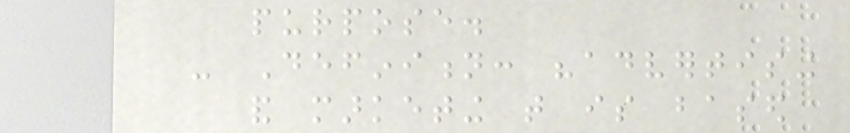purpose.
- Definition: "advertising
and marketing that is based
